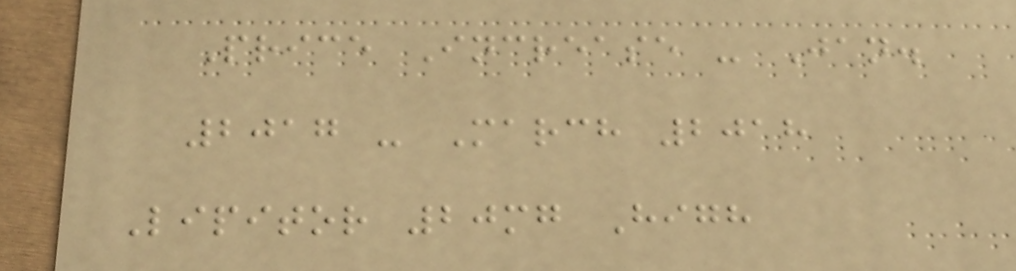Price Increase - Jan.
2017 - March 2018
Lipitor 20mg High
